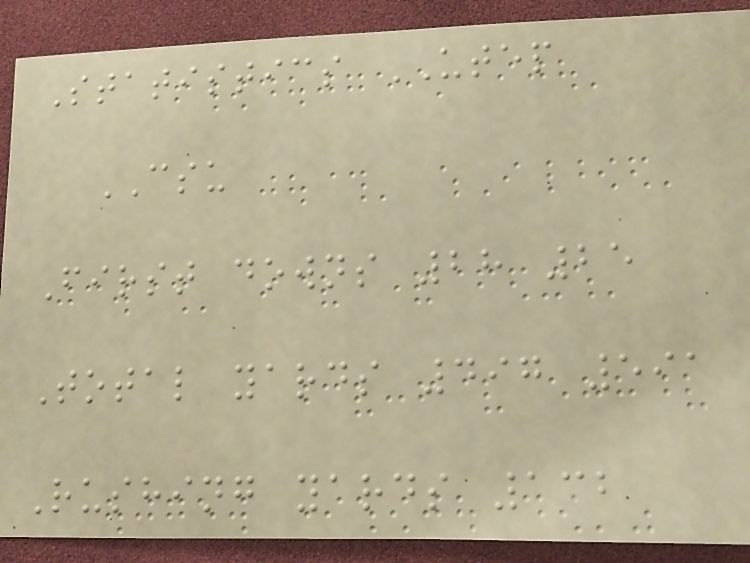Statistics UTEP
CSU
First downs 28 25
Total yards 497 591
Rushing yards 132
